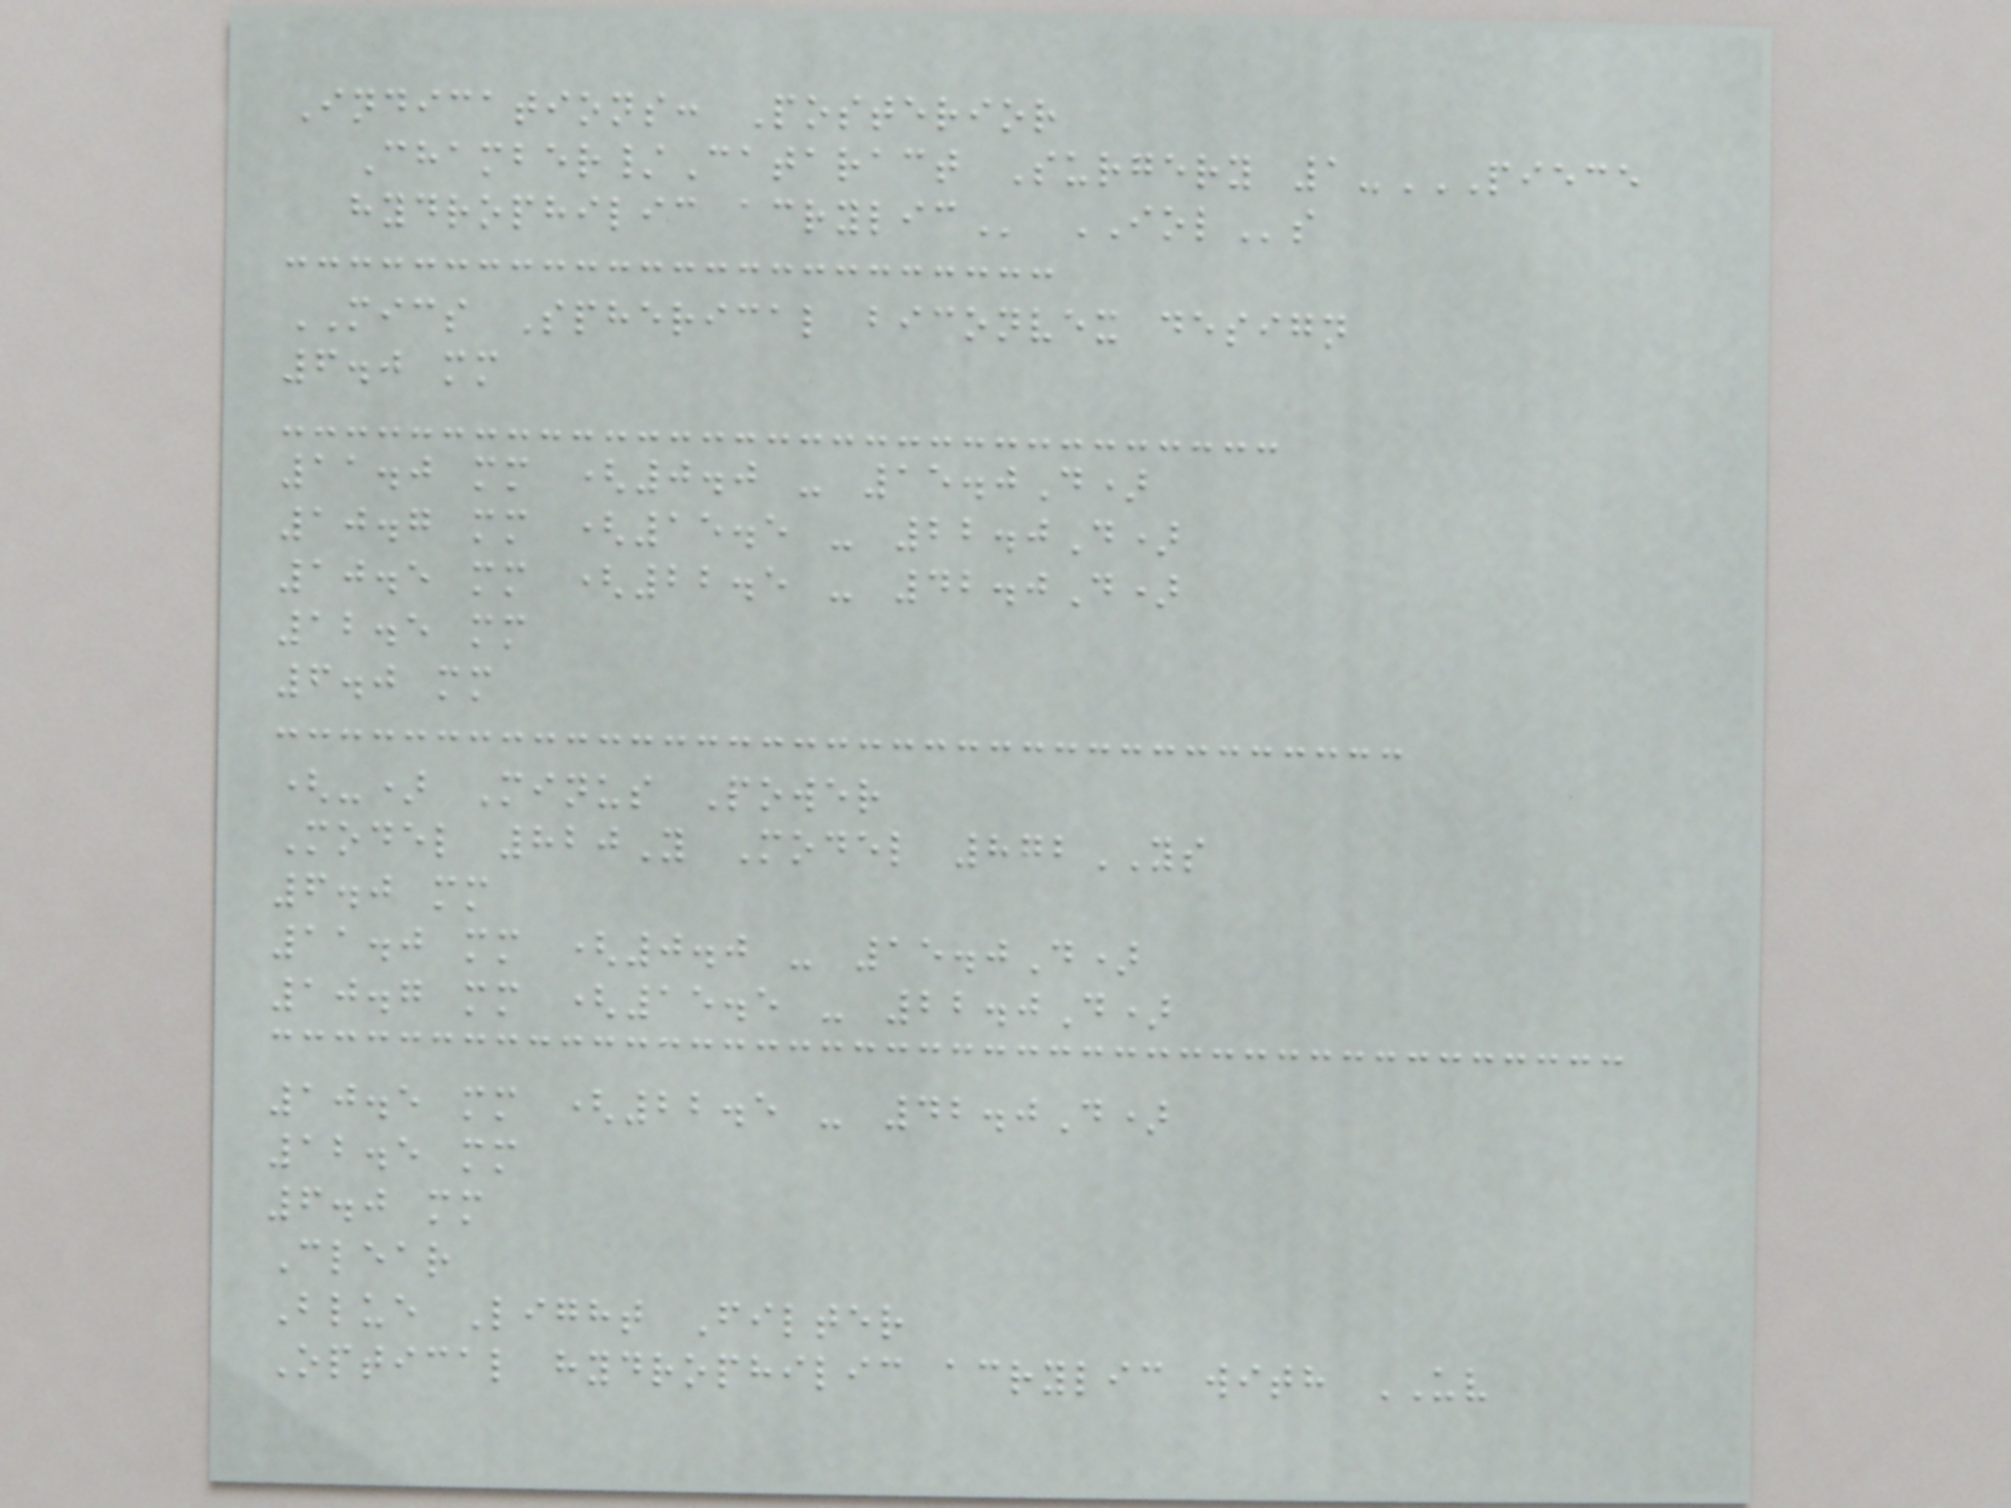Indications: Posterior
Chamber/Cataract Surgery 1-PIECE
HYDROPHILIC ACRYLIC IOLs
MICS Spherical biconvex design
6.0 mm
11.0 mm (0.0 - 15.0D)
10.7 mm (15.5 - 22.0D)
10.5 mm (22.5 - 42.0D)
12.5 mm
6.0 mm
(-) Minus Power
Model 820Y Model 872YS
6.0 mm
11.0 mm (0.0 - 15.0D)
10.7 mm (15.5 - 22.0D)
10.5 mm (22.5 - 42.0D)
12.5 mm
6.0 mm
Clear
Blue Light Filter
Optical hydrophilic acrylic with UV
